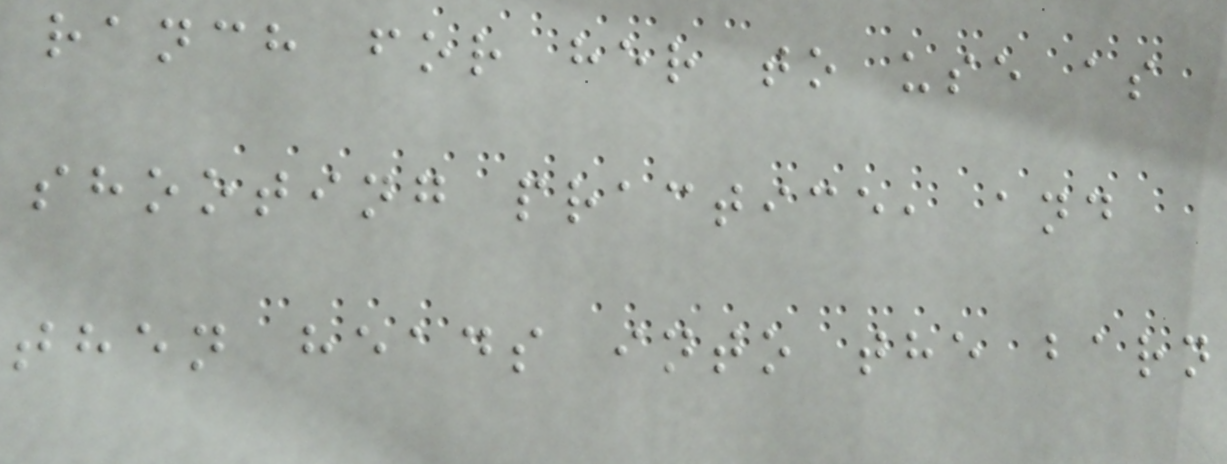ranch for her to use as
shooting practice, and
then heads into the barn
